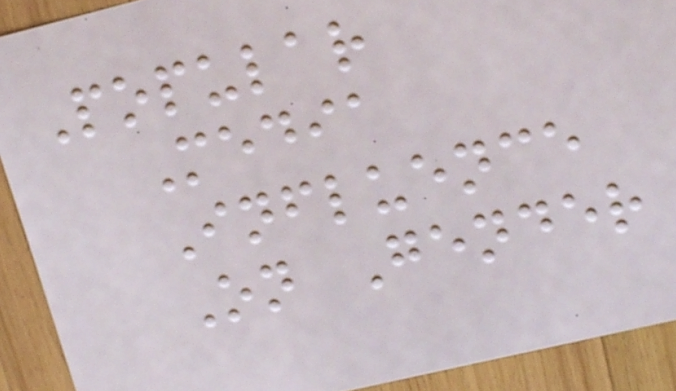Popular
Media
Influence
On Gender
